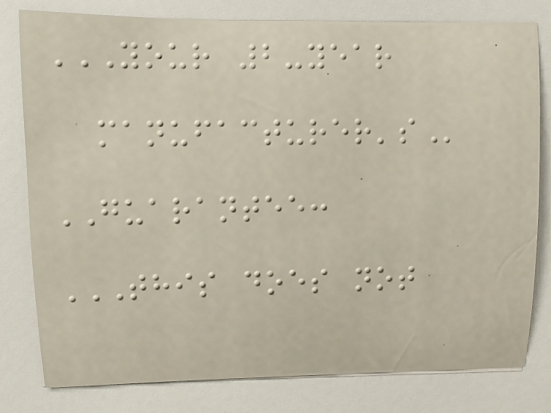YOUR 2-YEAR
MANUFACTURER'S
GUARANTEE:
THIS DOES NOT
